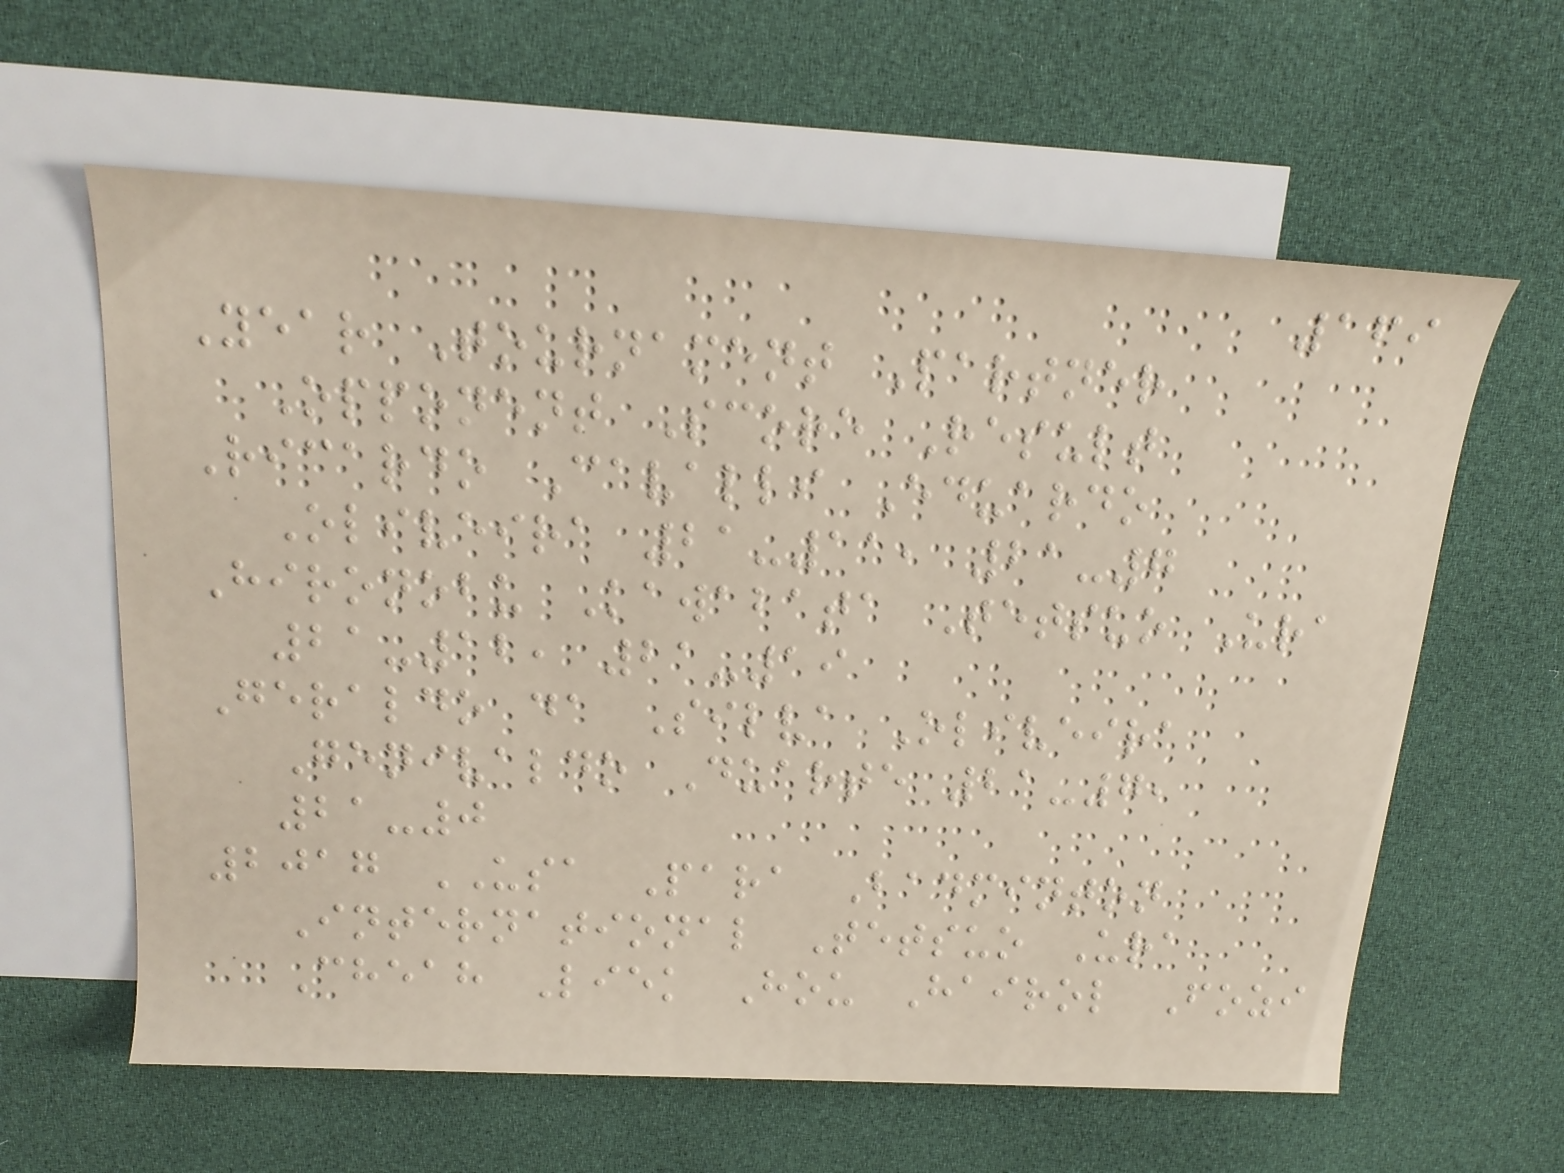169
Year Tournament Partner
Opponent Score Result
Ricardo Cavalli Eduardo
Oliveira 21-11, 21-7
Hironobu Kawabata Tetsuo Ura
21-12, 21-19
Geraldo da Silva Oliveira
Genivaldo Duarte 21-7,
21-0
2017 USA Para Badminton
International Tetsuo Ura
Cheah Liek Hou Hairol Fozi
